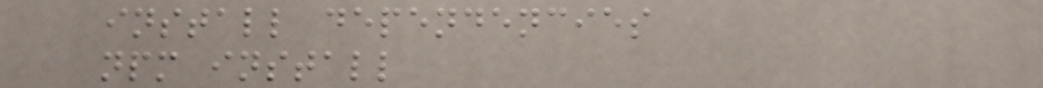install dependencies
npm install
